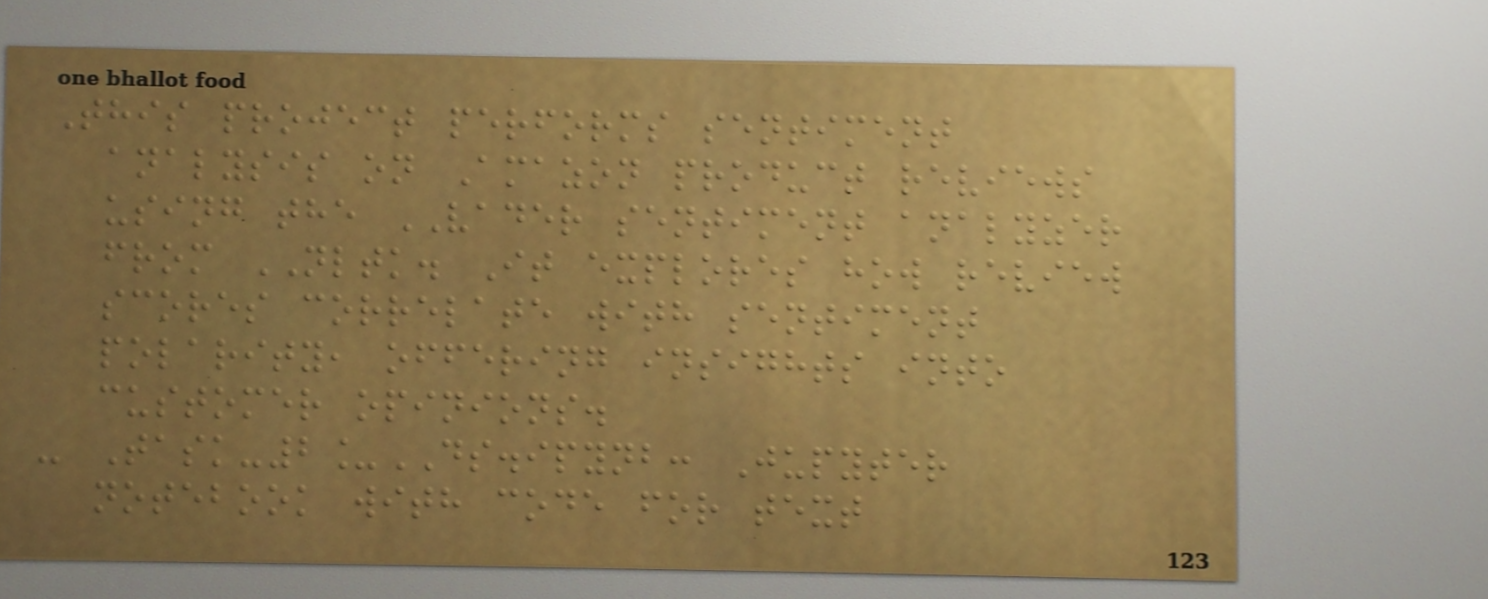This project performs sentiment
analysis on Amazon product reviews
using the VADER sentiment analyzer
from NLTK. It explores how review
scores correlate with sentiment
polarity, offering insights into
customer opinions.
- Task-2_DS.ipynb: Jupyter
notebook with code for text
